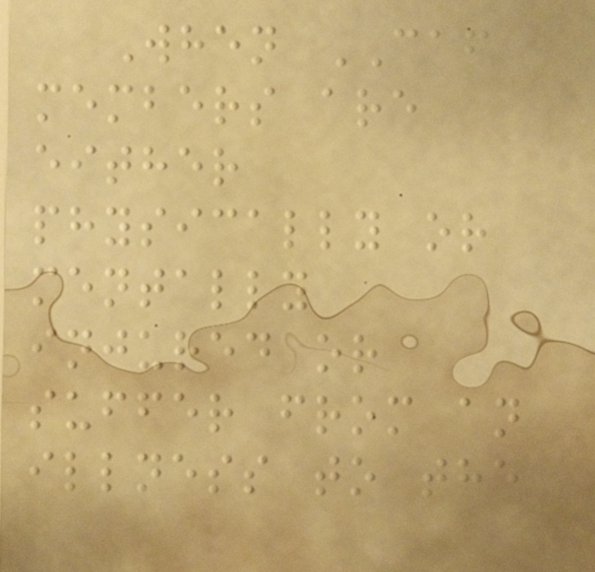When CAF
members are
either
physically or
mentally
injured or
suffer from an
illness to the
